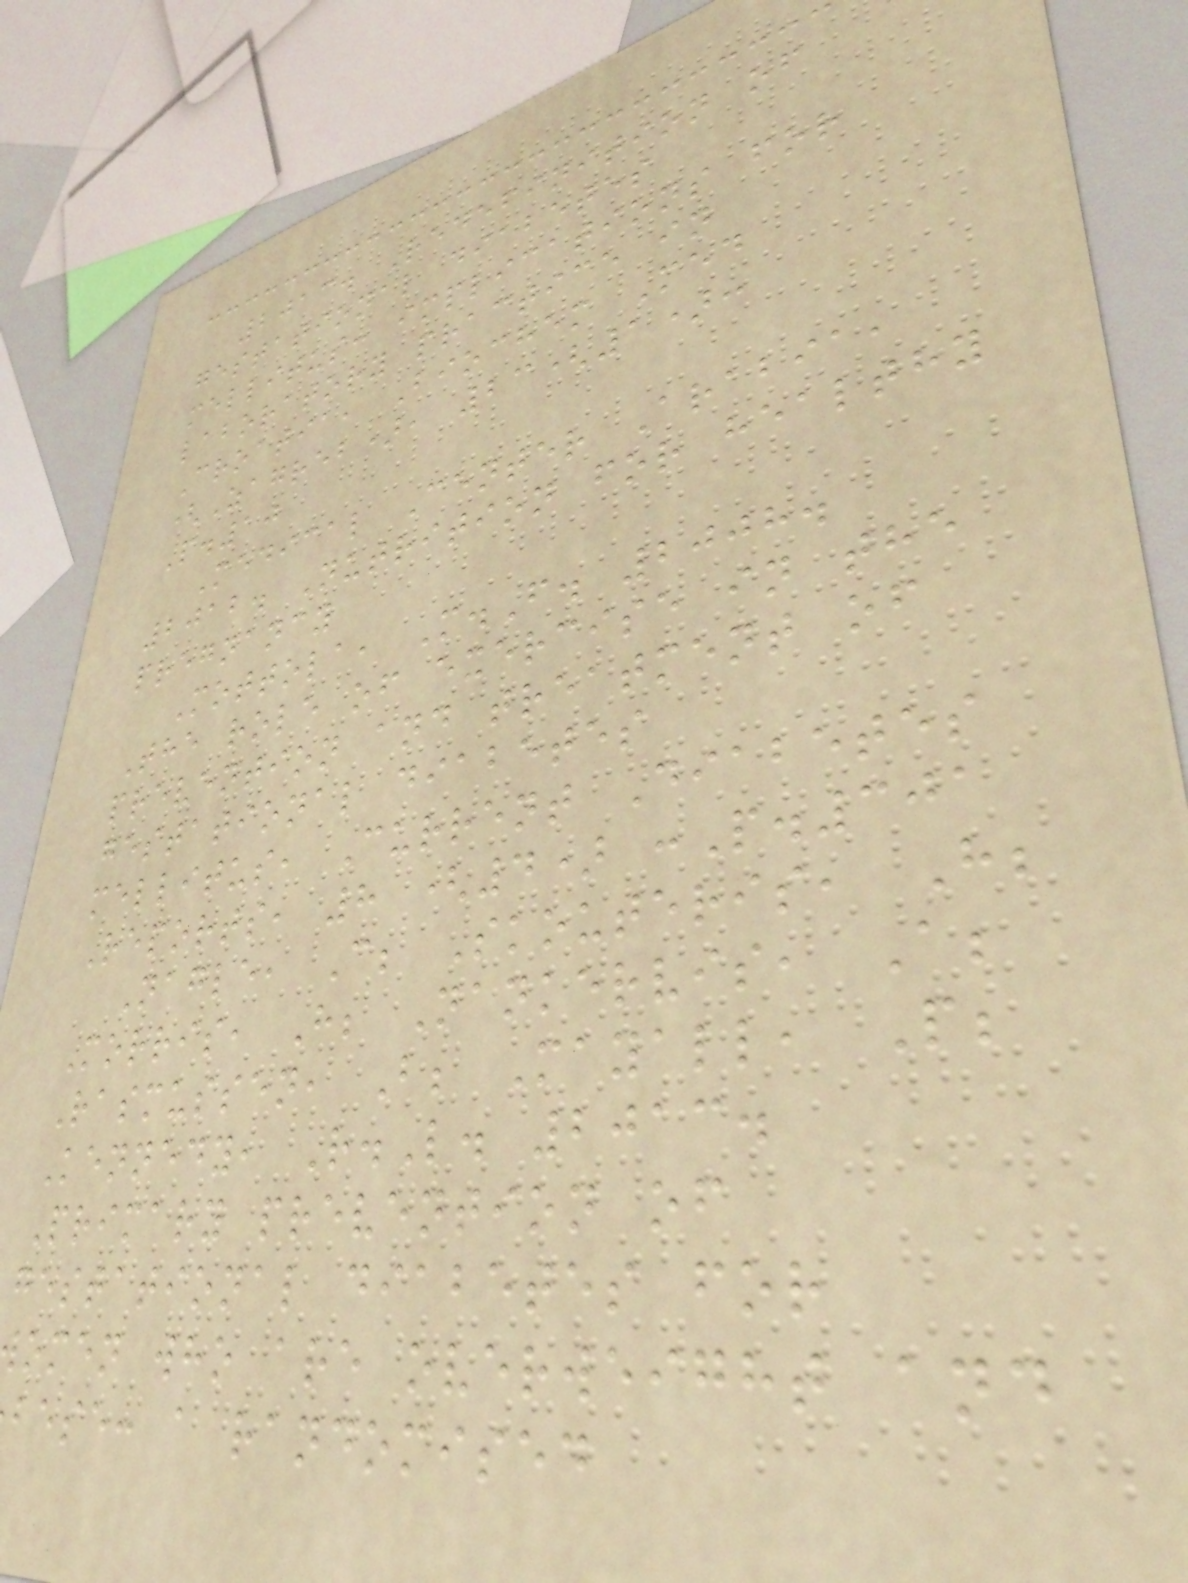2013. Redefinition of
gestational diabetes
mellitus: implications for
laboratory practice in
Croatia, Biochem Med
(Zagreb), 23(1):
P.10
Medical Center Arabia,
2012. Nutrition for healthy
pregnancy
Mottola, M.F. 2008.
The role of exercise in the
prevention and treatment of
gestational diabetes
mellitus, Current Diabetes
Reports, 8 (4) :P.301
Nagle, C; Skouteris, H;
Morris, H; Nankervis, A;
Rasmussen, B; Mayall, P;
Kennedy, R.L. 2013.
Primary prevention of
gestational diabetes for
omen who are overweight and
bese: a randomised
